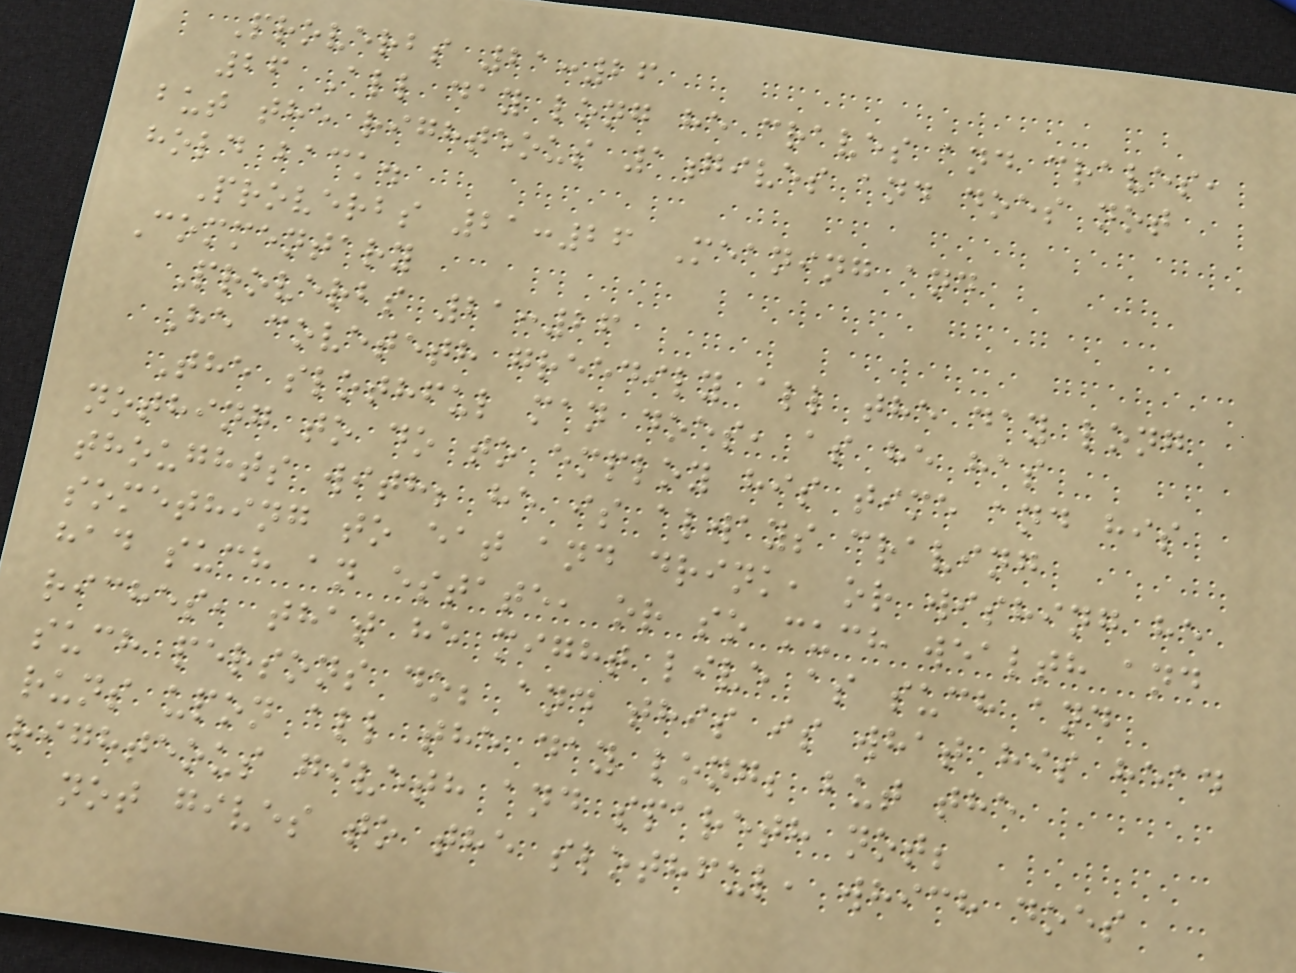Proverbs 21:26
26 All day long he craves and craves,
but the righteous 1gives and does not
hold back.
Proverbs 21:26 Meaning and
Commentary
Proverbs 21:26
He coveteth greedily all the day long
The slothful man does, as he has
nothing to do to employ his time and his
thoughts with; he is always craving
something to eat and drink, or wishing he
had such an estate, or so much wealth and
riches, that he might live as such and
such persons do; and this is what his head
runs upon all the day long; but the
righteous giveth and spareth not;
not gives to the slothful, which does
